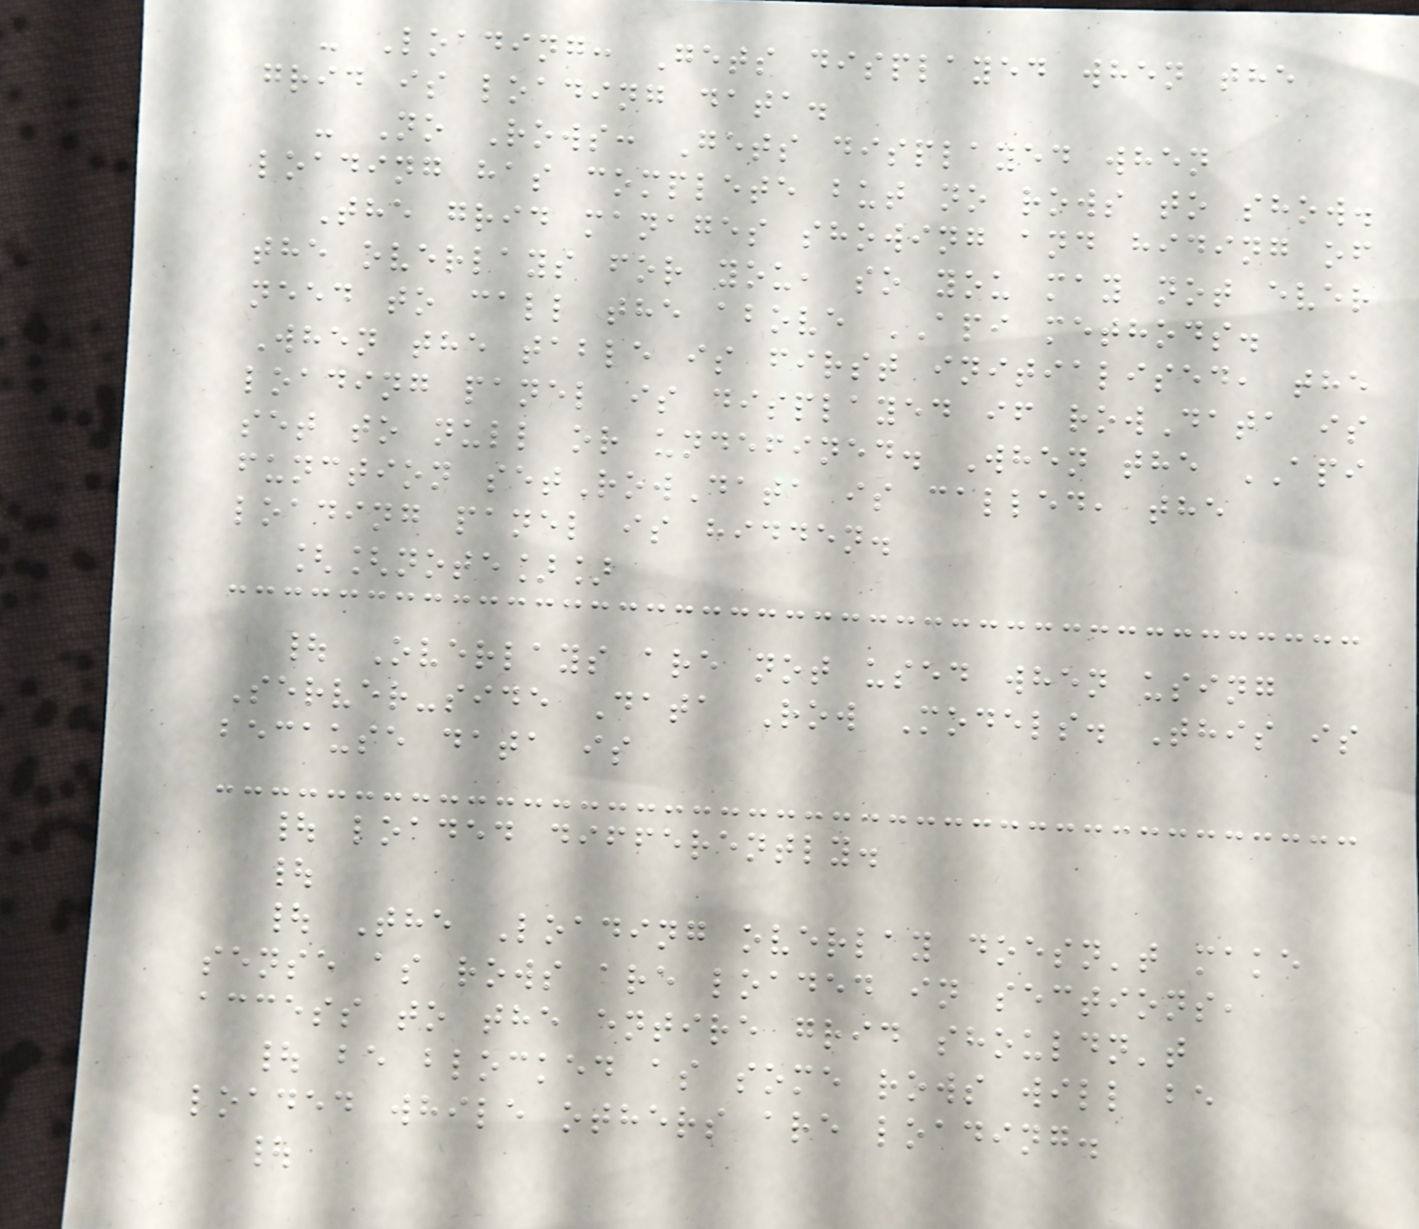- Loading: Gets displayed when the
grid is loading data.
- No Rows: Gets displayed when
loading has complete but no rows to show.
The grid manages showing and hiding of
the overlays for you, so you may not ever
need to call the above API methods.
When the table is first initialised, the
loading panel is displayed if rowData is
set to null or undefined. When the API
function setRowData is called, the
loading panel is hidden.
[[note]]
| Overlays are not used when using
Server-side Data Row Models. This is
because data is
| loaded differently.
|
| The Loading overlay doesn't make
sense as rows are loaded in sections,
access to the entire grid shouldn't
| be blocked as some rows will be
loaded while others are loading.
|
